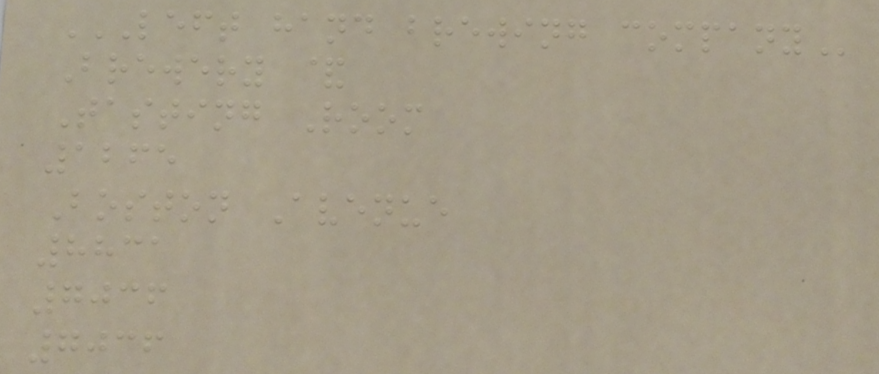LEFT HAND BREWING COMPANY
Brewery &
Tasting Room
1265
Boston Avenue
8831
7036
7036
